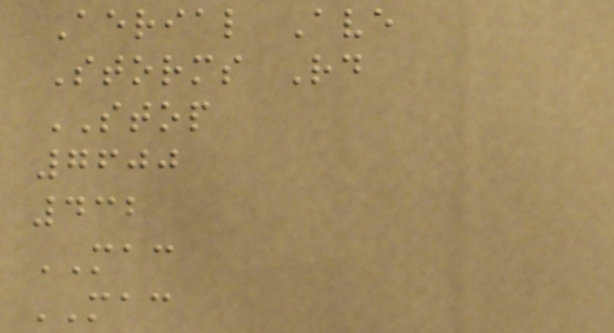Aerial Ave
Storms Rd
STOP
7600
432
MAC
MAC
